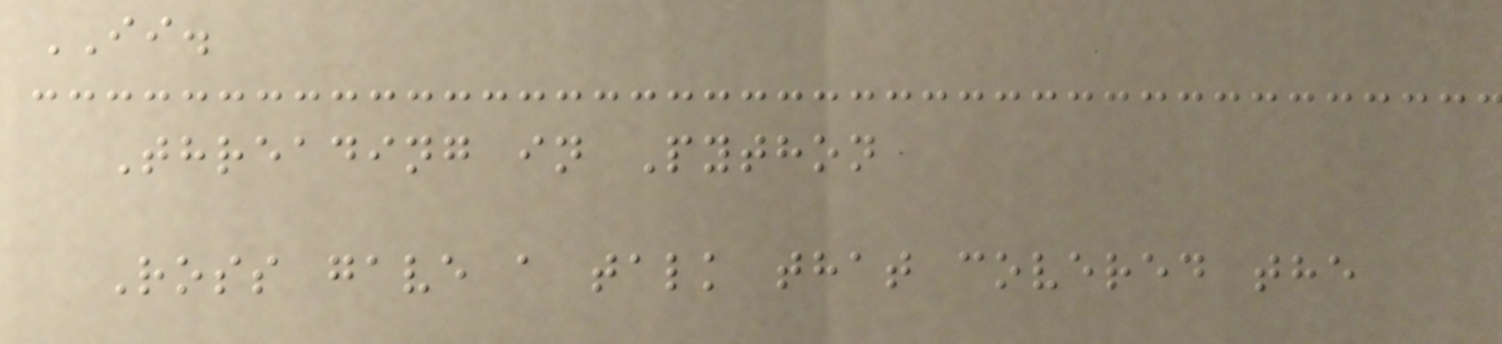II.
Threading in Python
Ross gave a talk that covered the
